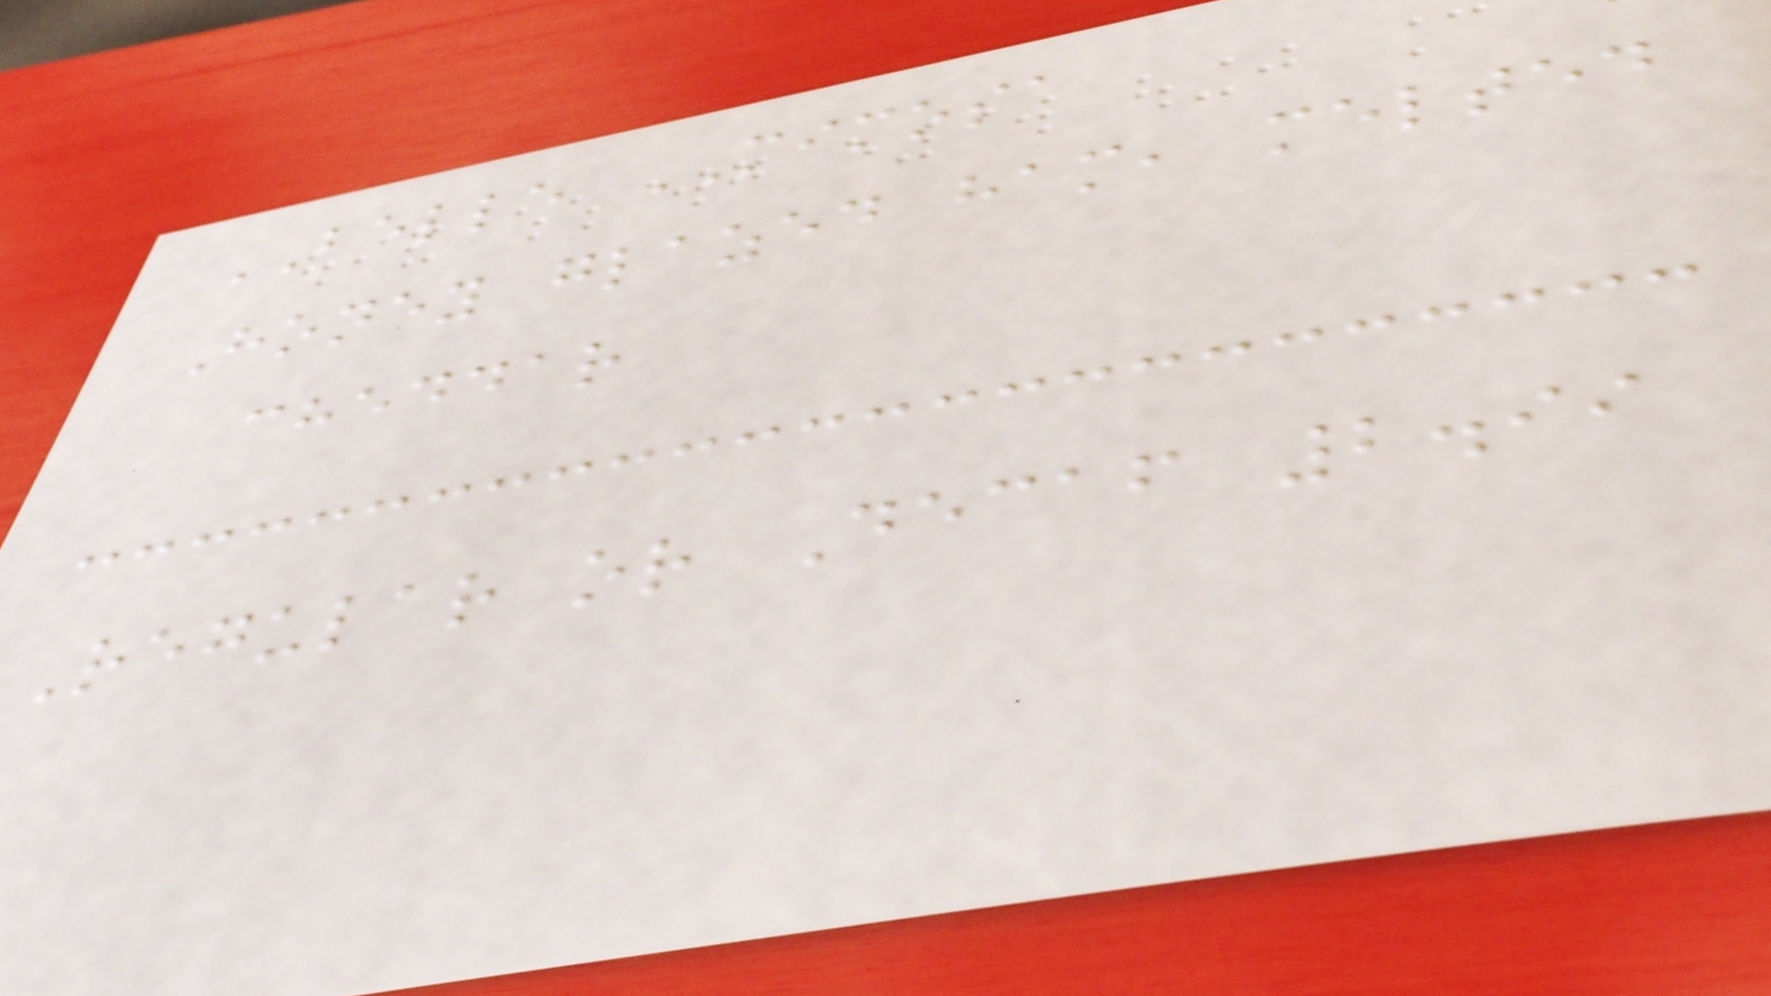BELLE MIMOSA
Honey glazed ham, melted
cheddar
Regular or Decaf 2.99
